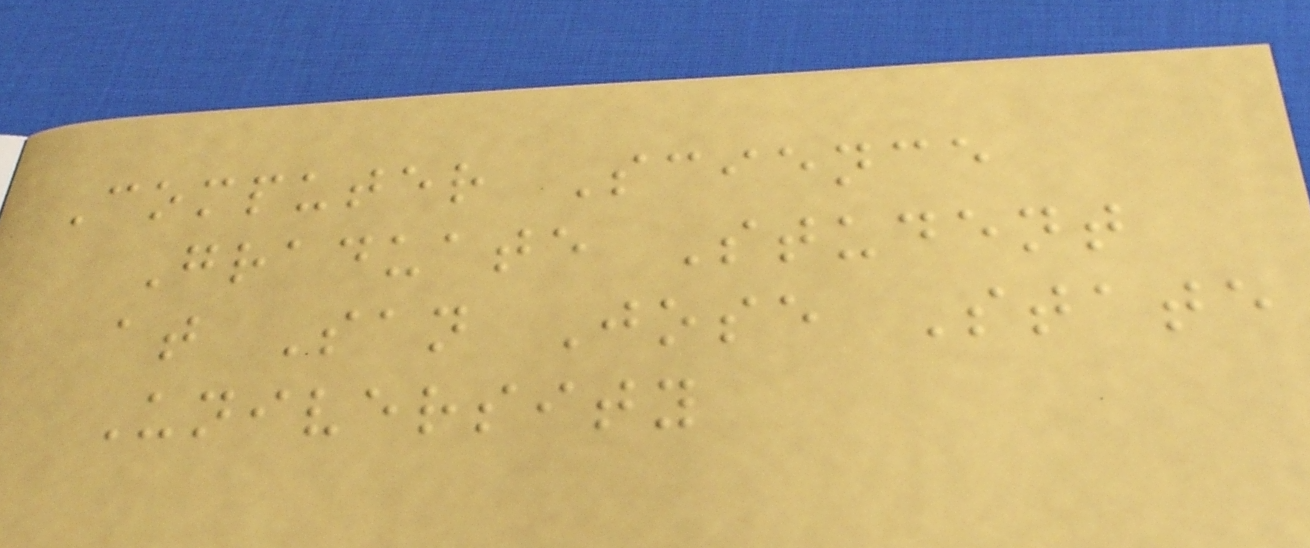Computer Science
Graduate Student
at San Jose State
University
